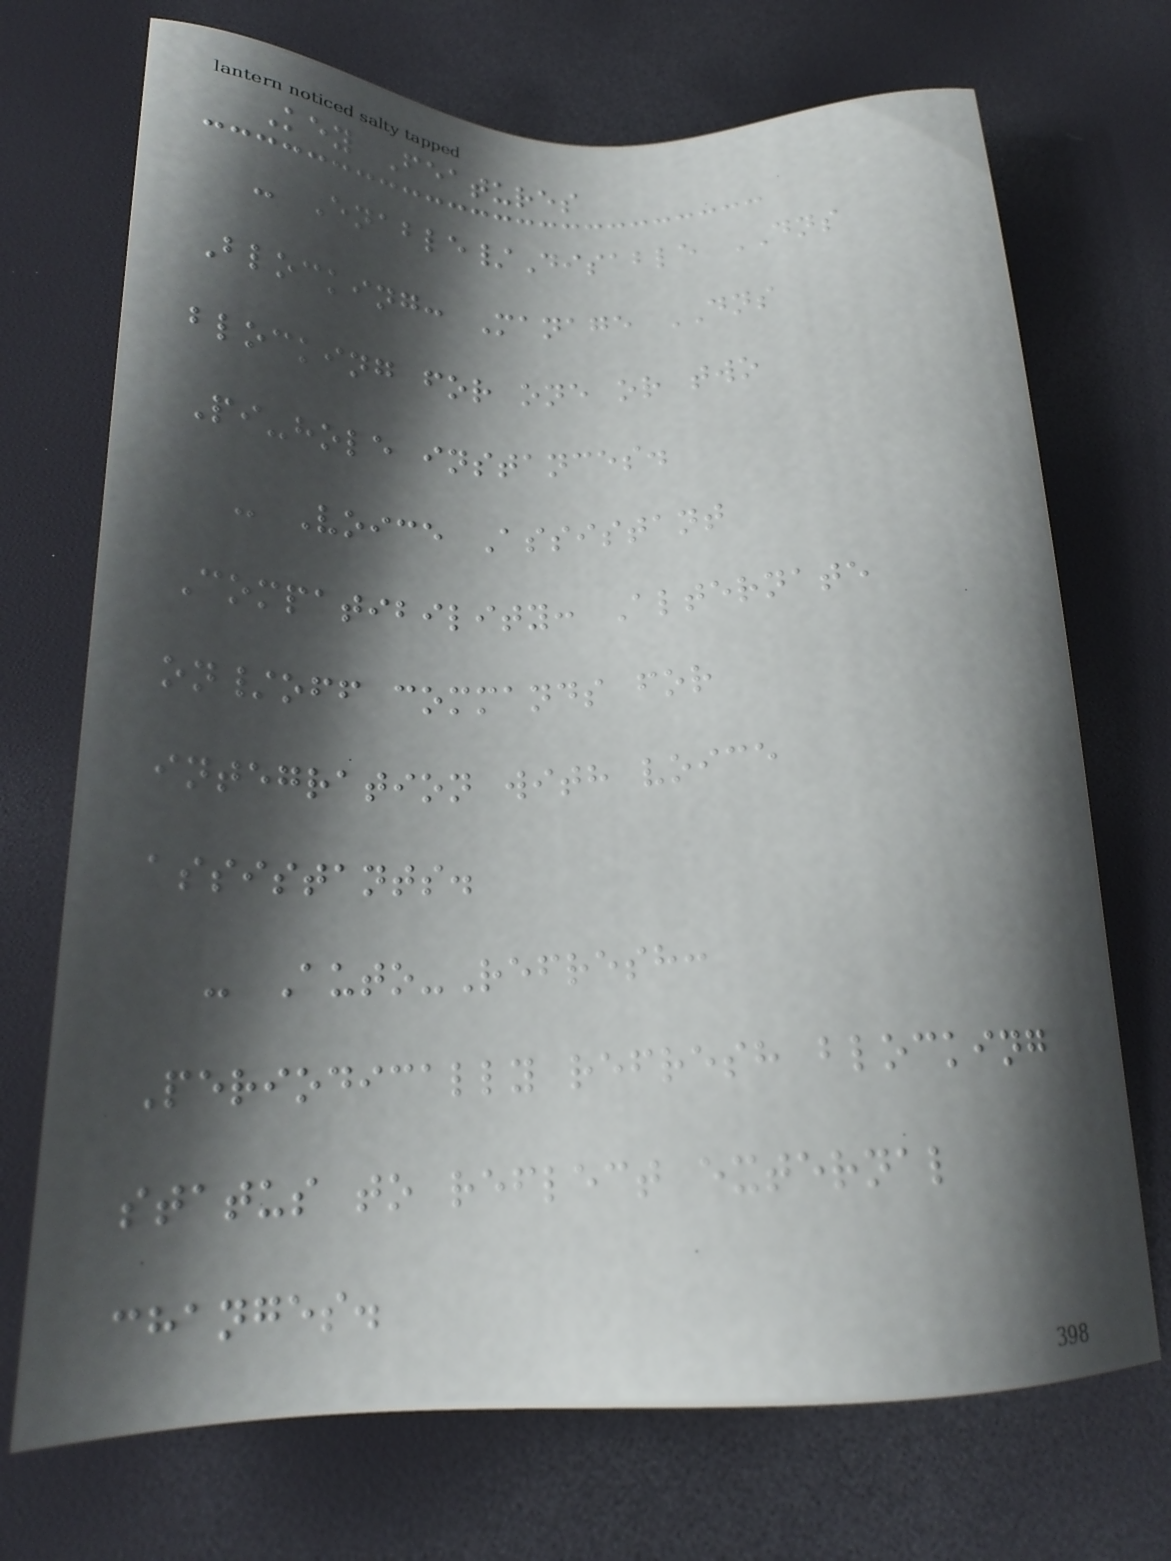Key Features
- Enable/Disable DNS
Blocking: Manage DNS
blocking for one or two
Pi-hole instances.
- Voice Assistant
Compatibility: Alternate
on/off commands for
integration with voice
assistants.
- Auto-Refresh:
Periodically refresh blocking
status to reflect external
changes.
